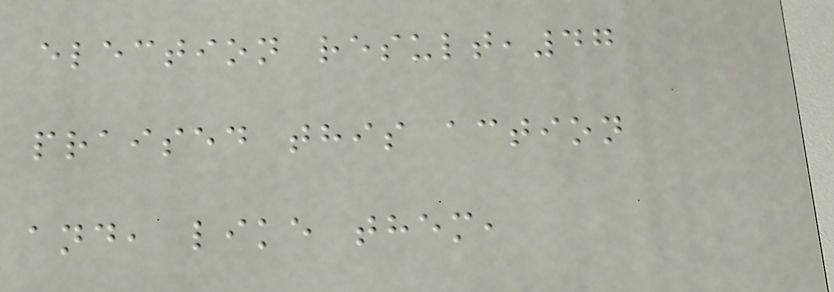election result,47
praised this action
and, like them,
